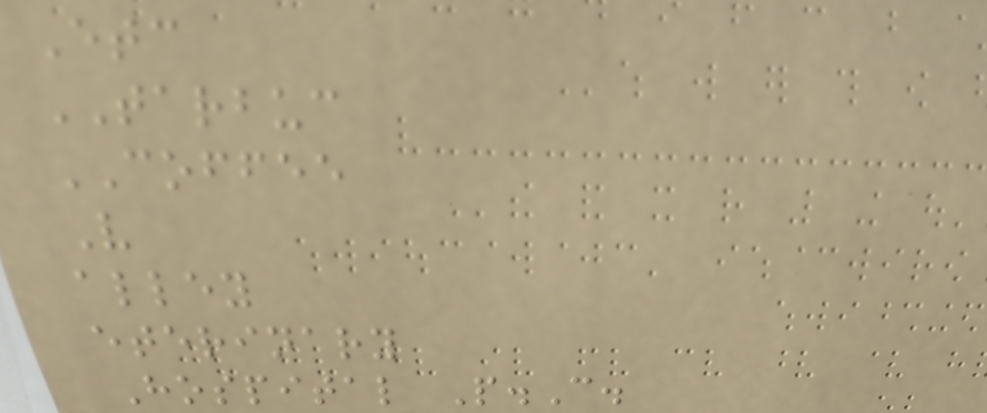Etc
TARBUC
COFFEE
V
alley
eterinary
Hospital P.C.
